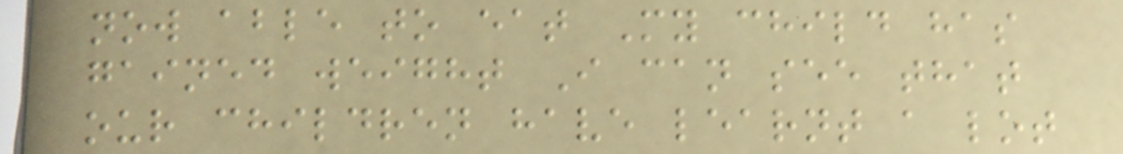now able to eat My child has
gained weight I can see that
our children have learnt a lot
